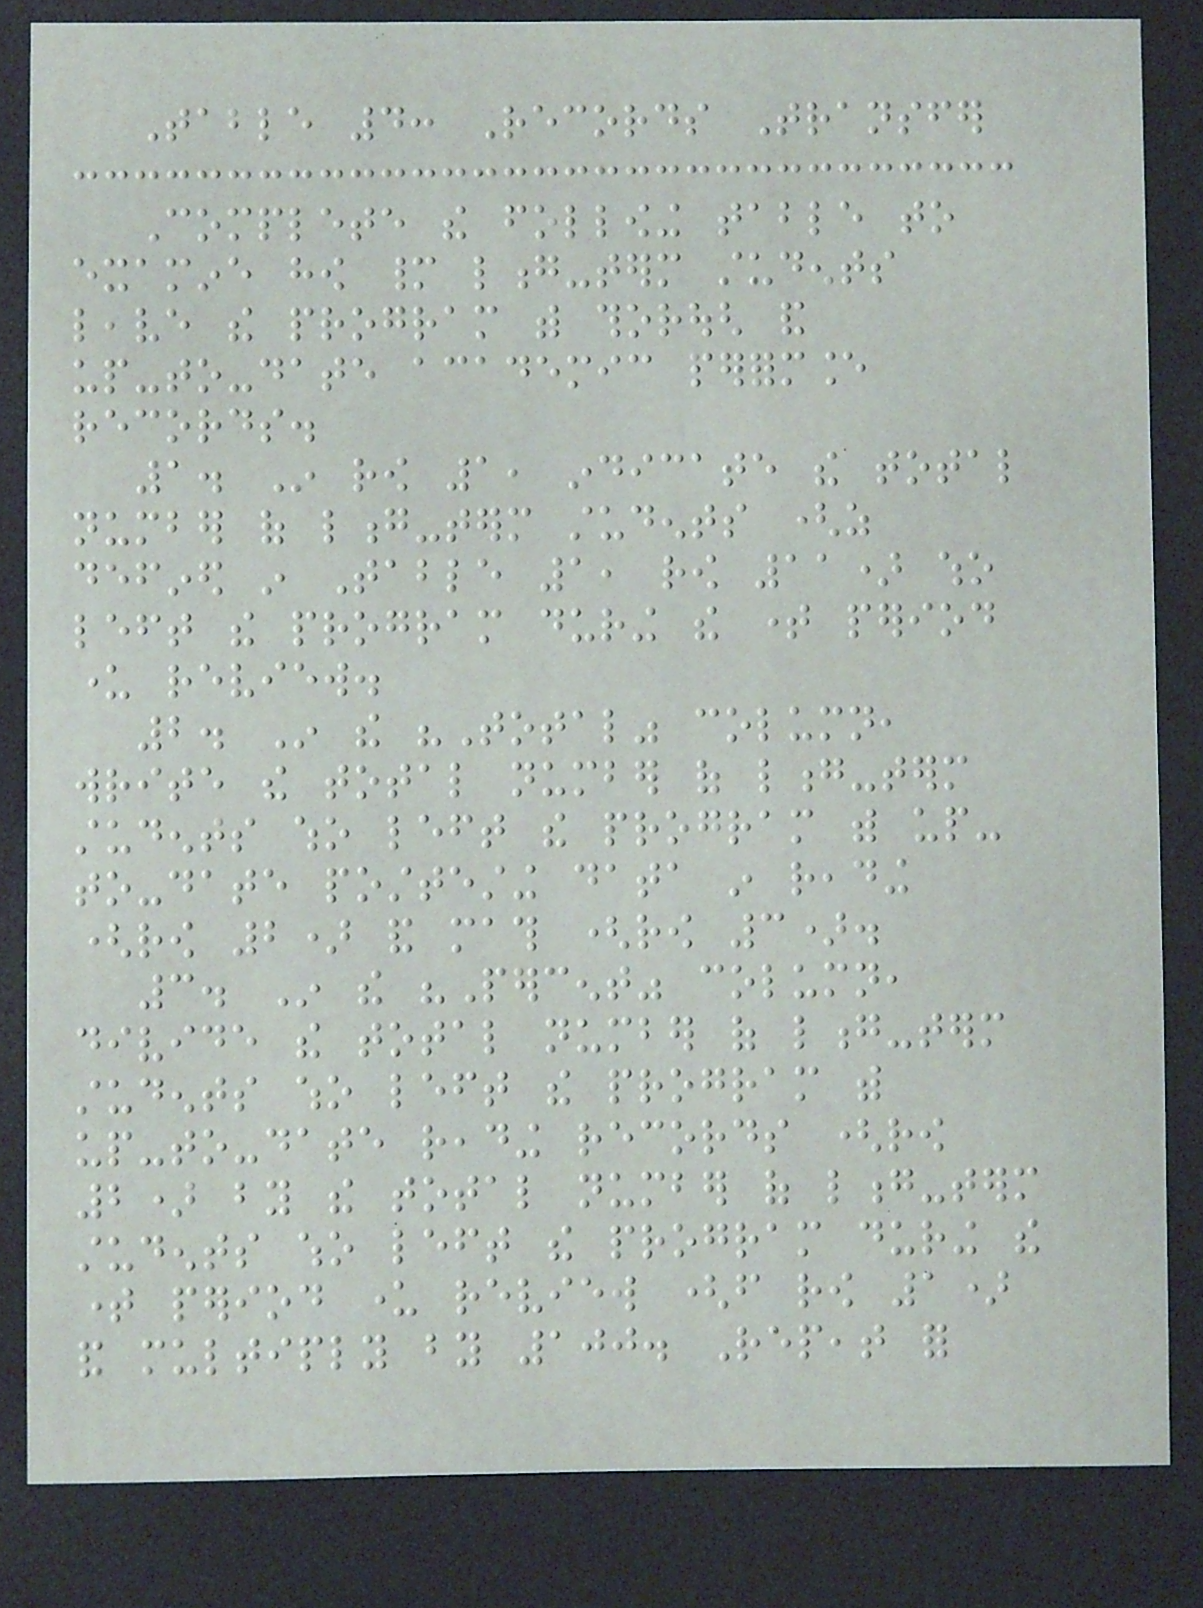Table 4: Records Transfer
Complete the following table to
examine how many long-term students
leave the program with thorough and
up-to-date academic performance
records.
1. In row 1, indicate the total
number of long-term students (as
defined in Table 1, row 11) who
left the program during the time period
under review.
2. In the "Total" column,
write the total number of long-term
students who left the program with up-
to-date posttesting data in reading
(row 2) and math (row 3).
3. In the "Percent" column,
divide the total number of long-term
students who left the program with
up-to-date reading records (row
2) by the total number of long-term
students who left the program during the
time period under review (from row 1)
and multiply by 100. Repeat for
